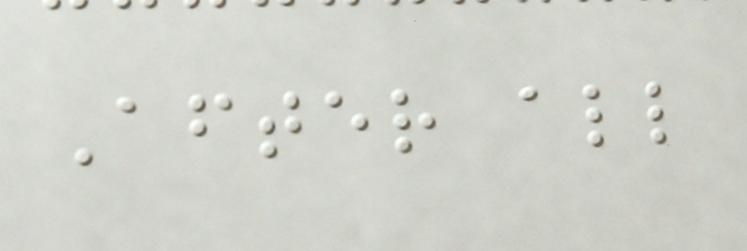After all
